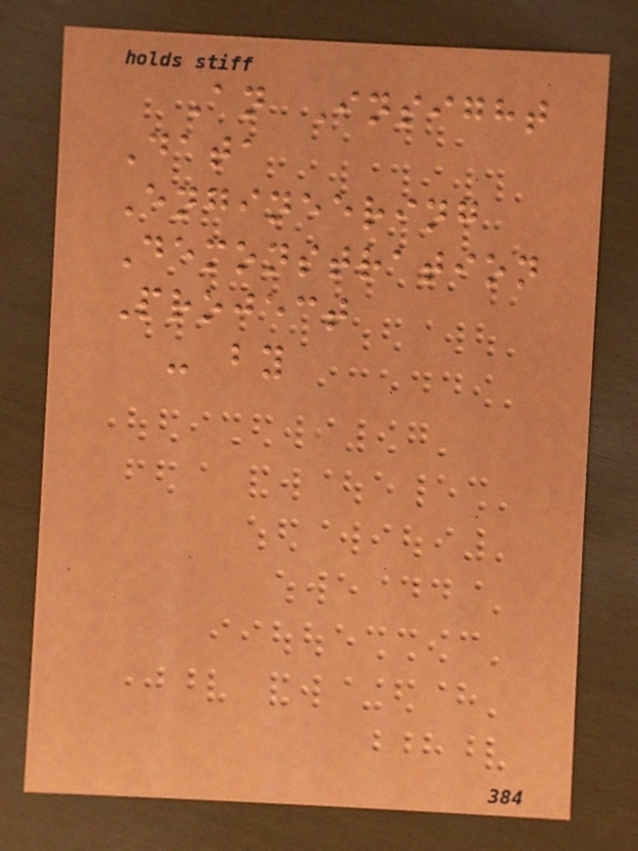An Insight
Data
Engineering
Demonstration
Project
- by
